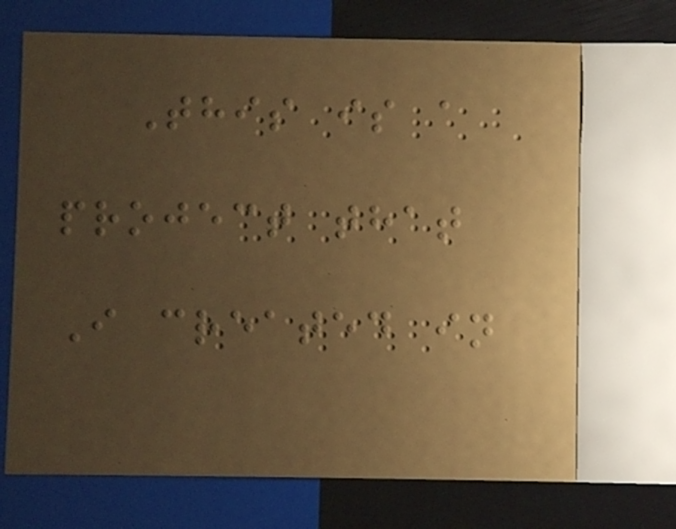This is a
project that
I created in
